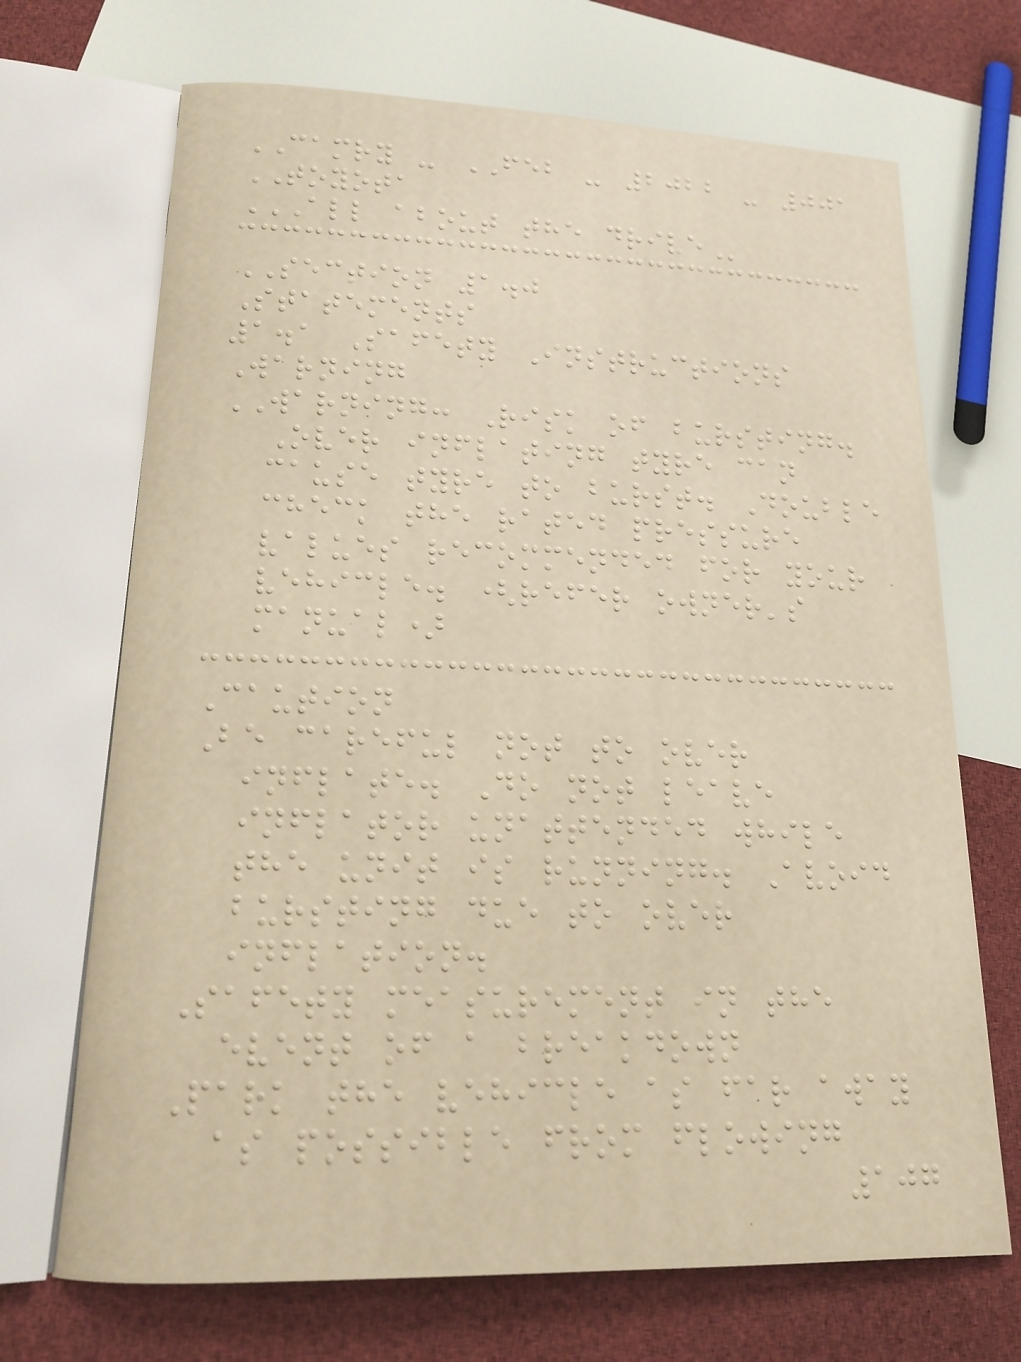CAMRY - FEB - 2022 - 001
TOYOTA
ALL ABOUT THE DRIVE
SECTION 1.0
Statements
1.1 Safety Instructions
Warning
WARNING: Risk of bursting.
Over inflating tyre can
cause tyre to burst. Double
check the rated pressure
values recommended for your
vehicle. (refer owner's
manual)
Caution
Be careful not to over
inflate. Do not leave
inflator unattended while
the unit is running. Avoid
bursting due to over
inflation.
Safety measurement in the
event of a breakdown
Park the vehicle as far away
as possible from flowing
107
